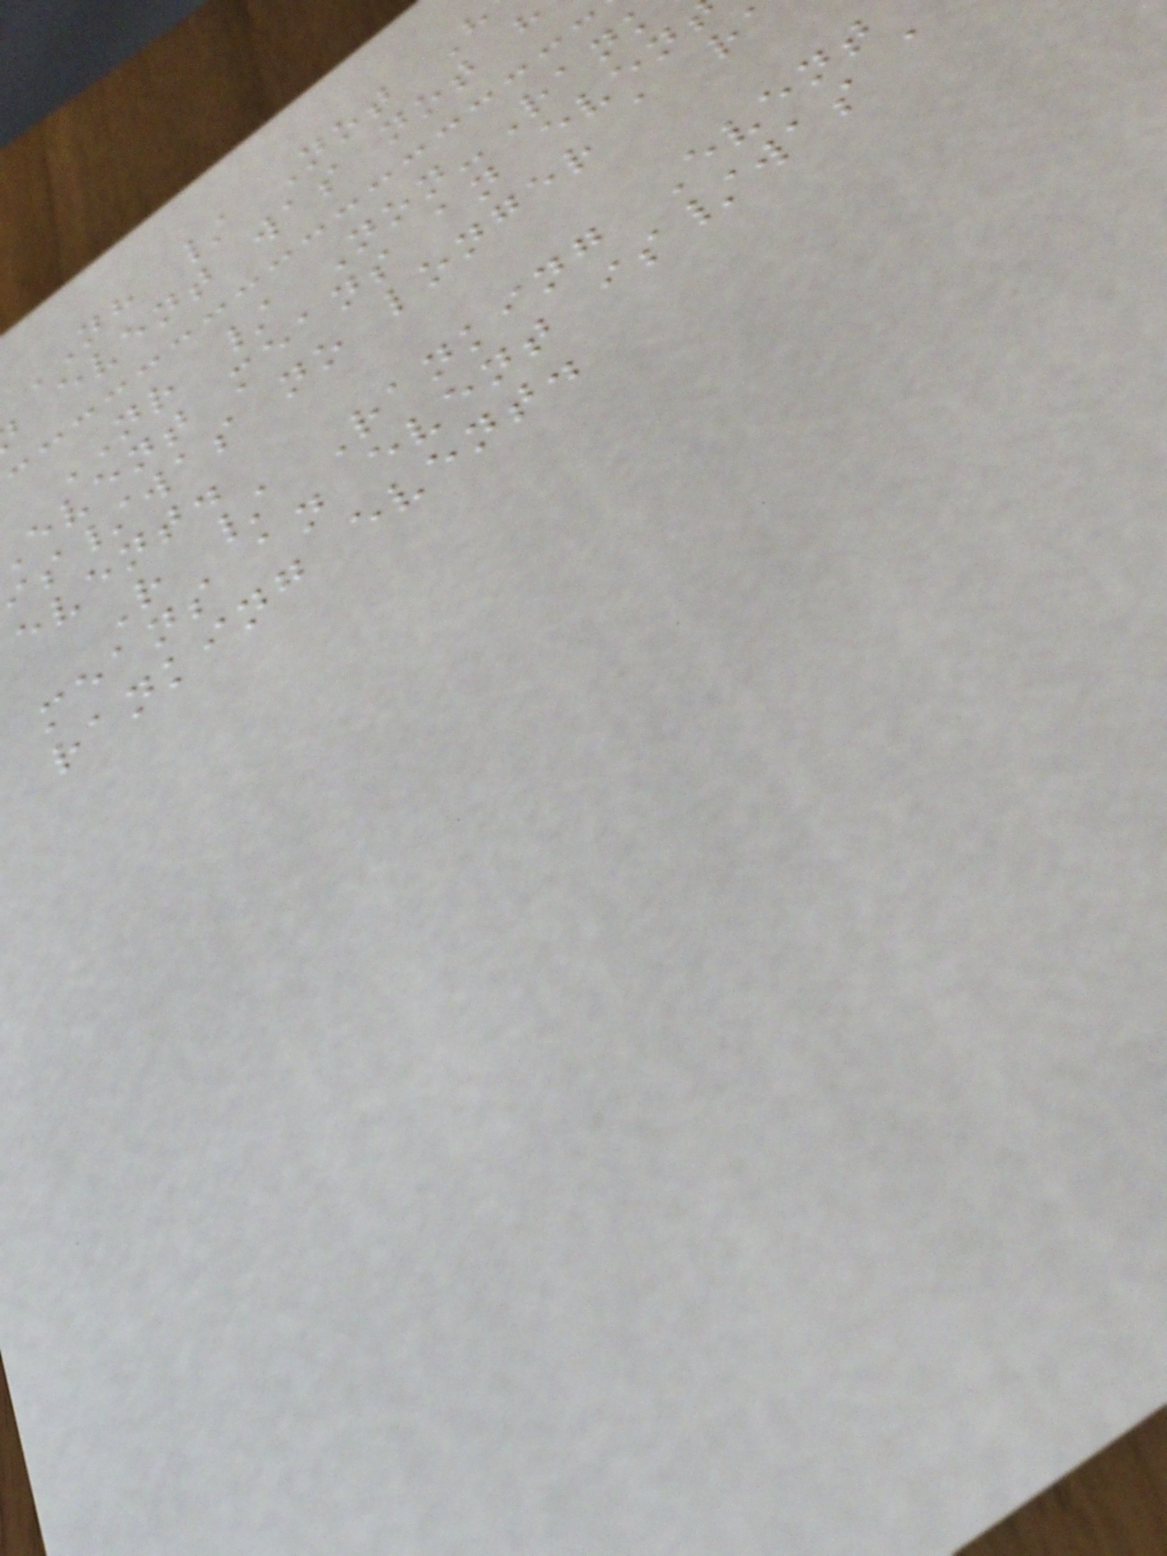NH / Not H
event was not h
NR / Non-Ran
event means an even
is/was no longer a r
event.
R / Ranking Event
means an event is/was a
ranking event.
